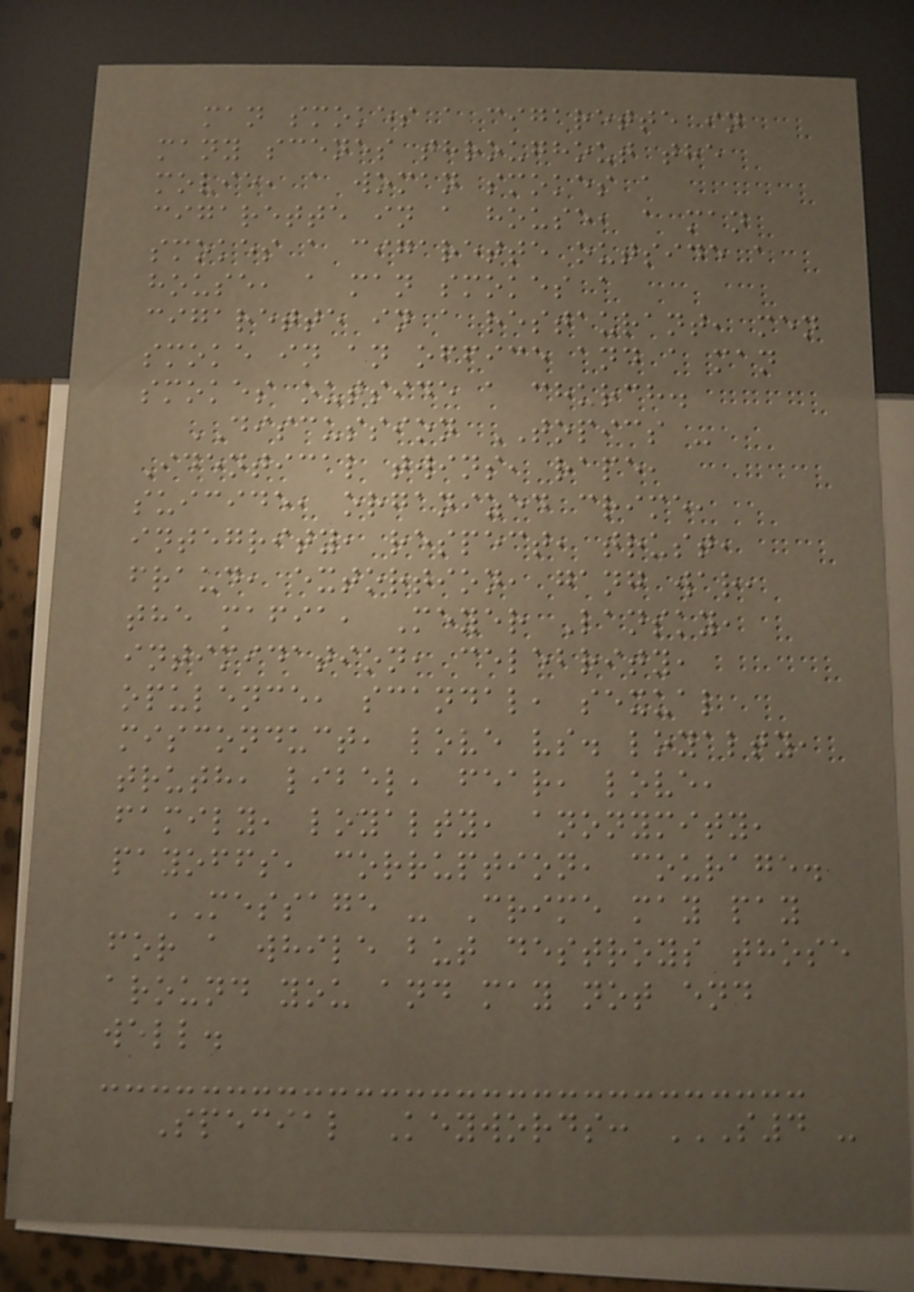man smokes a cigarette in
many scenes throughout the
movie, a woman smokes a
cigarette in a house, a man
smokes a cigarette outside a
house, a man smokes a
cigarette in a restaurant, men
smoke in an office and a man
smokes outside a church.
DISCUSSION TOPICS -
Identical twins, rape,
suicide, organized crime,
integrity, respect, trust,
fraud, extortion, gang war,
the mafia, Meyer Lansky,
intimidation, celebrity,
opulence, scandal, sexual
misconduct, love vs. loyalty,
truth, libel, fear, love,
family, loyalty, anonymity,
payoffs, corruption, courage.
MESSAGE - Crime may pay
for a while but destroys those
around you and may not end
well.
Special Keywords: S4 -
